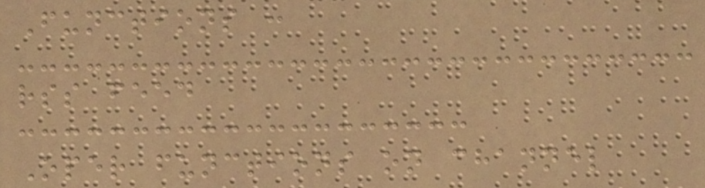Functions :
rss feed
Oper functions on channel
